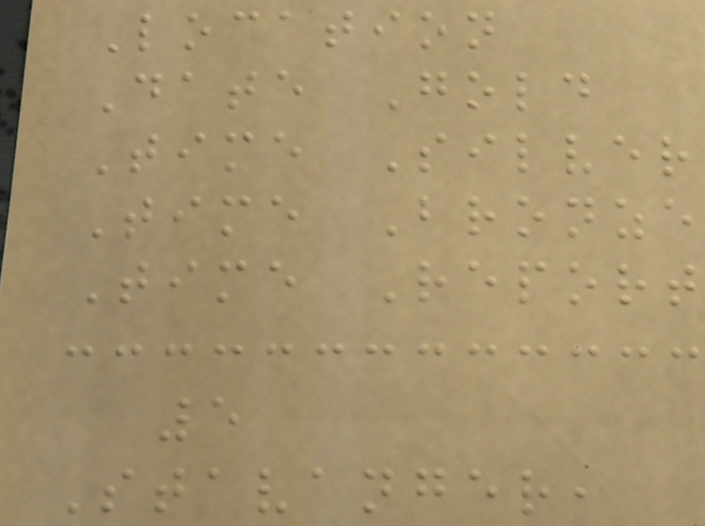Location
Date Gold
Time Silver
Time Bronze
Time Report
5
Stavanger,
